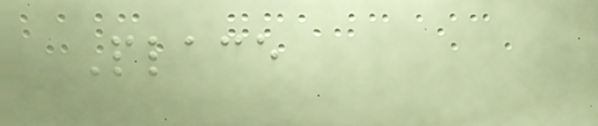Place
